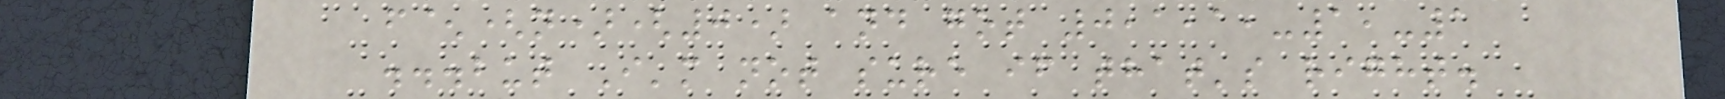f^(n)(0) and got 0,1,1,-1,-1
...but I'm not sure if that's right.
